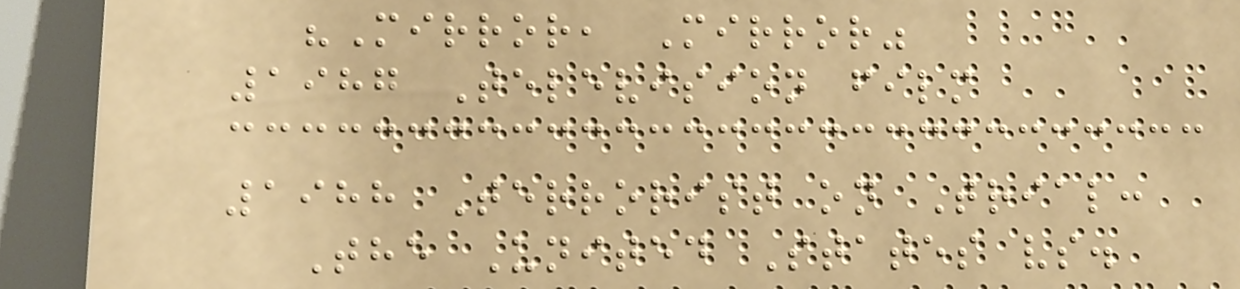"Mirror, Mirror"
1987 Television film
1988 Terrorist on Trial:
The United States vs.
